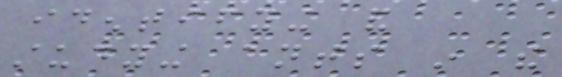identifying and
studying ants in the
